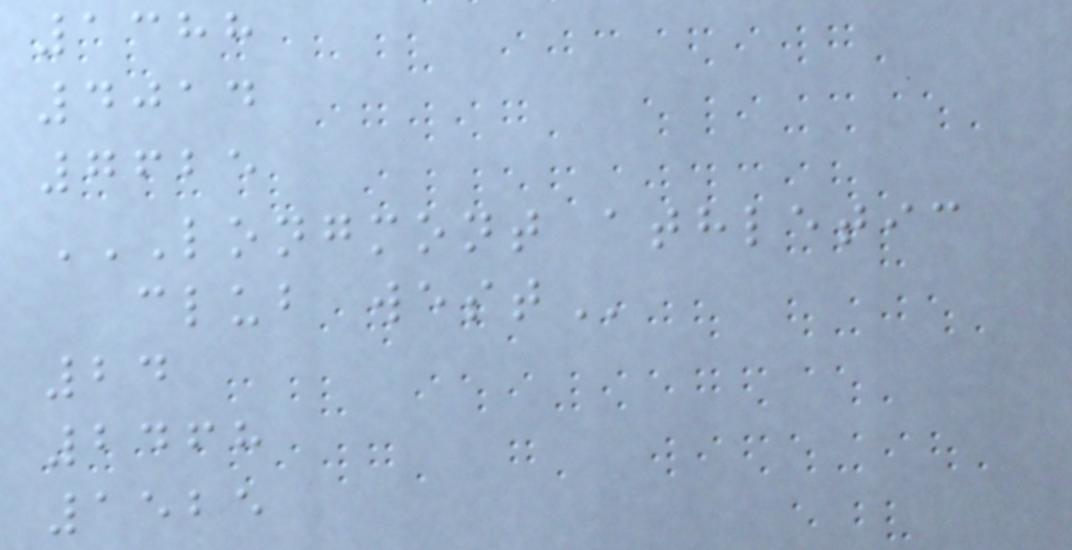1388
4014
7625
LONGMONT ATHLETIC
CLUB WEST
24
2468
1525
